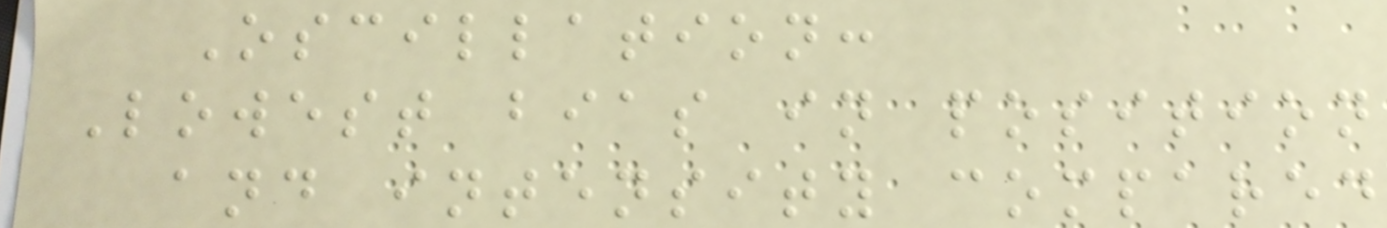Oscillation:
Lowest bias in position
and intensity compared
